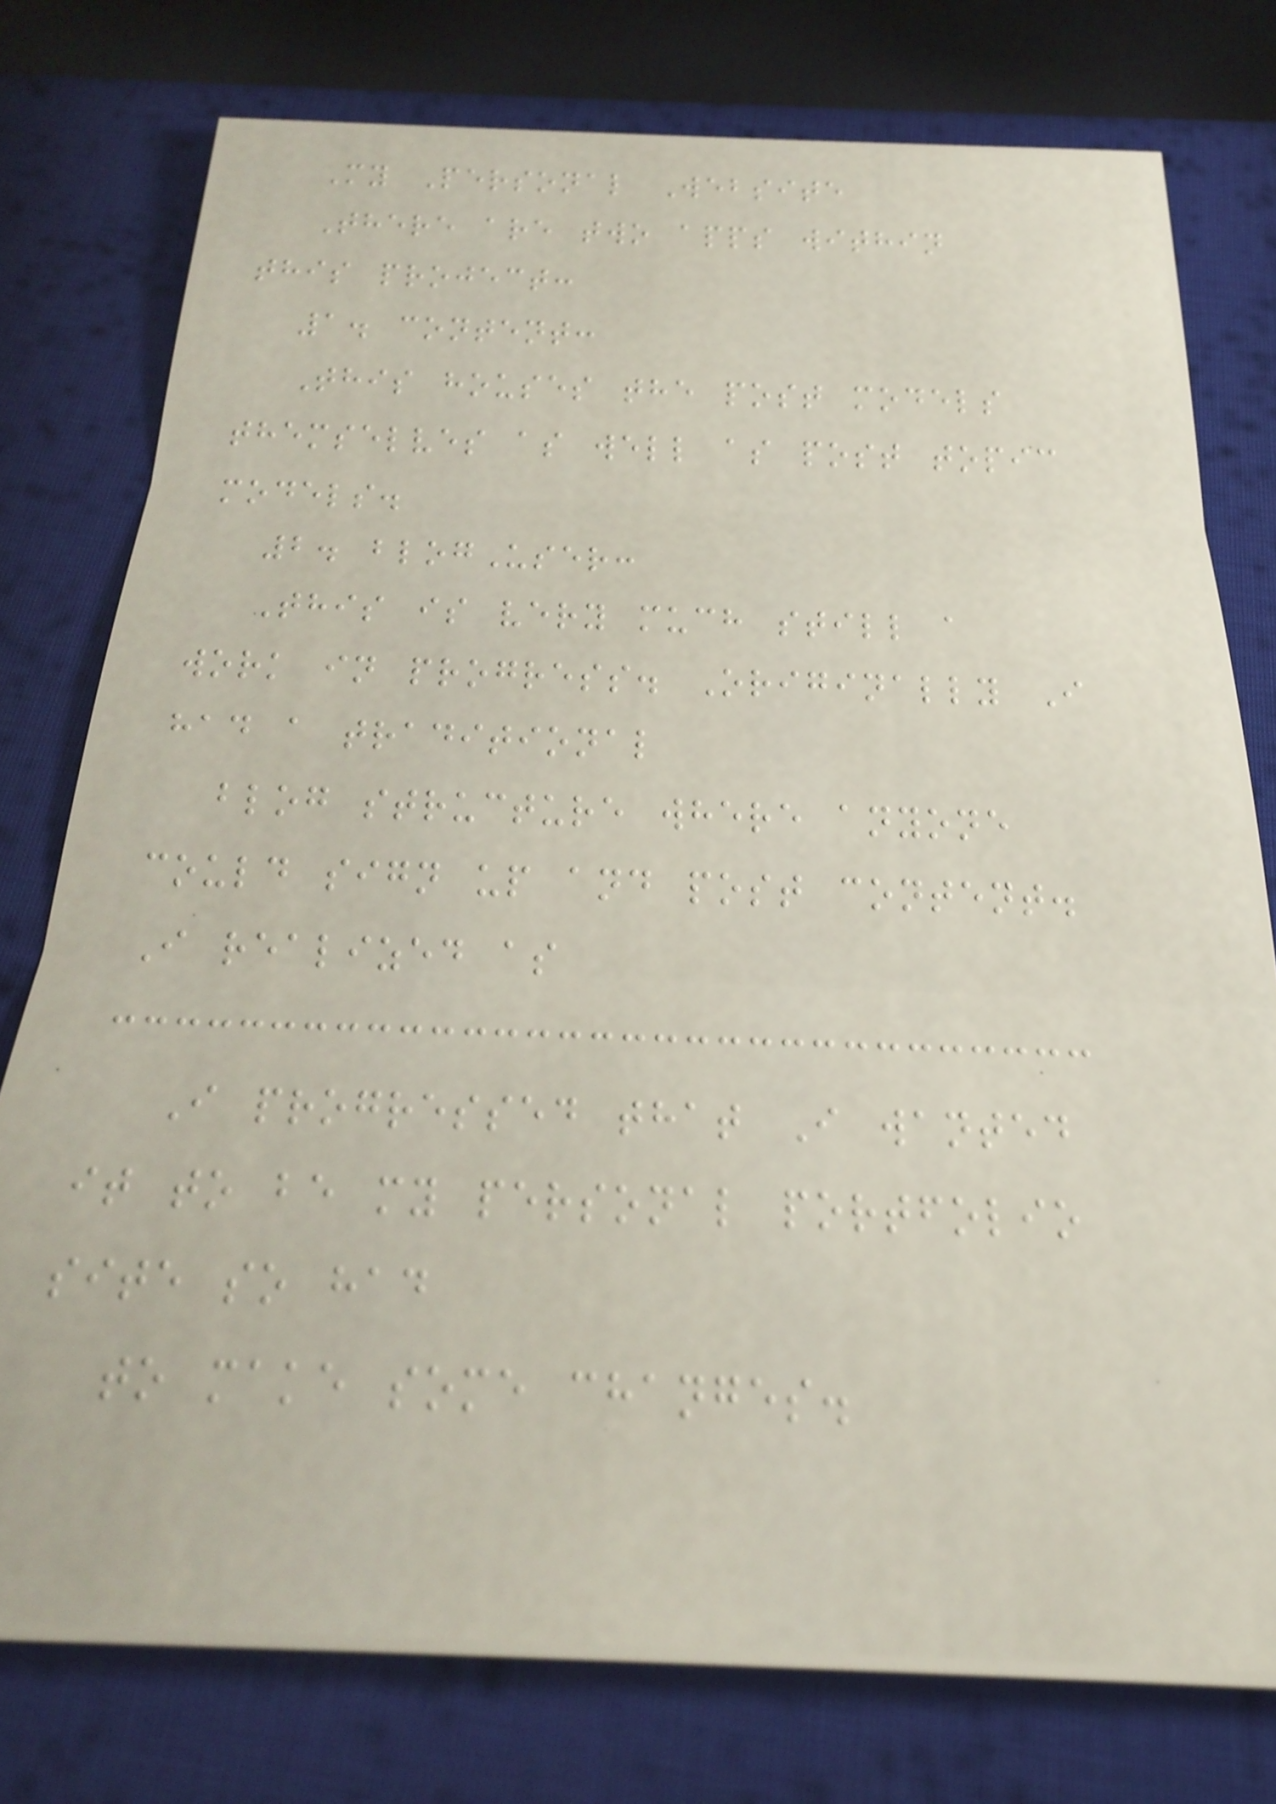My Personal Website
There are two apps within
this project:
1. content:
This houses the post models
themselves as well as post topic
models.
2. blogUser:
This is very much still a
work in progress. Originally I
had a traditional
blog structure where anyone
could sign up and post content.
I realized as
I progressed that I wanted
it to be my personal portfolio
site so had
to make some changes.
